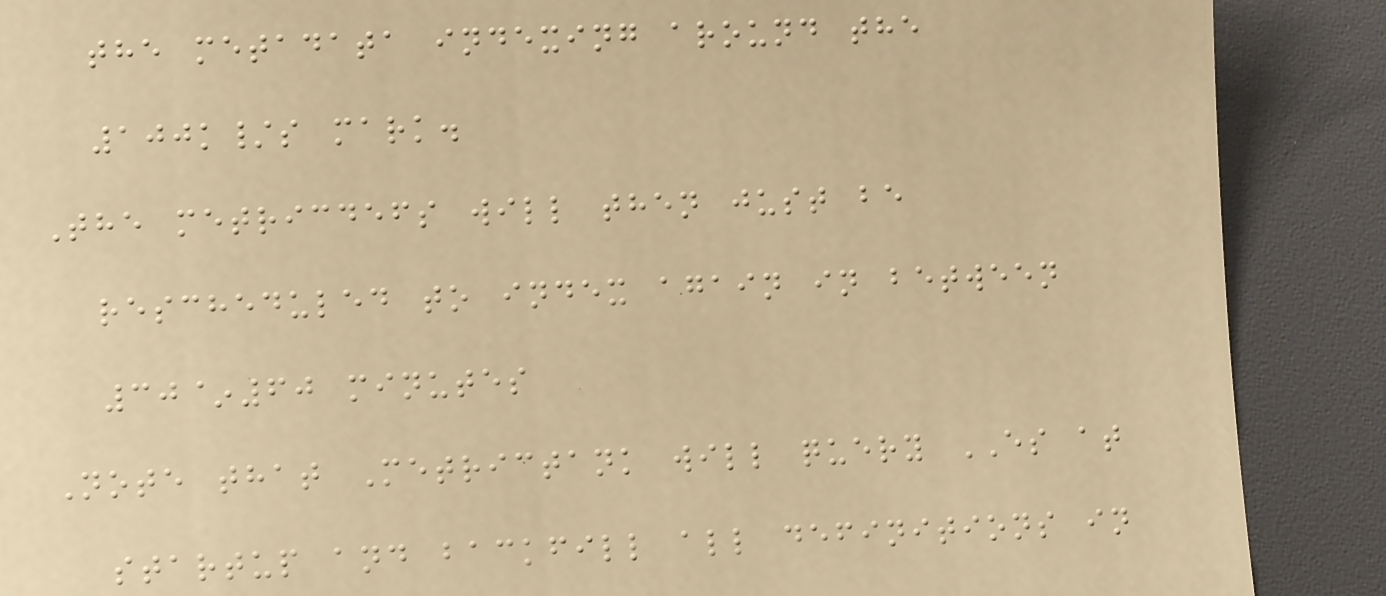the metadata indexing around the
100k/s mark.
The metricdefs will then just be
rescheduled to index again in between
30~60 minutes
Note that Metrictank will query ES at
startup and backfill all definitions in
